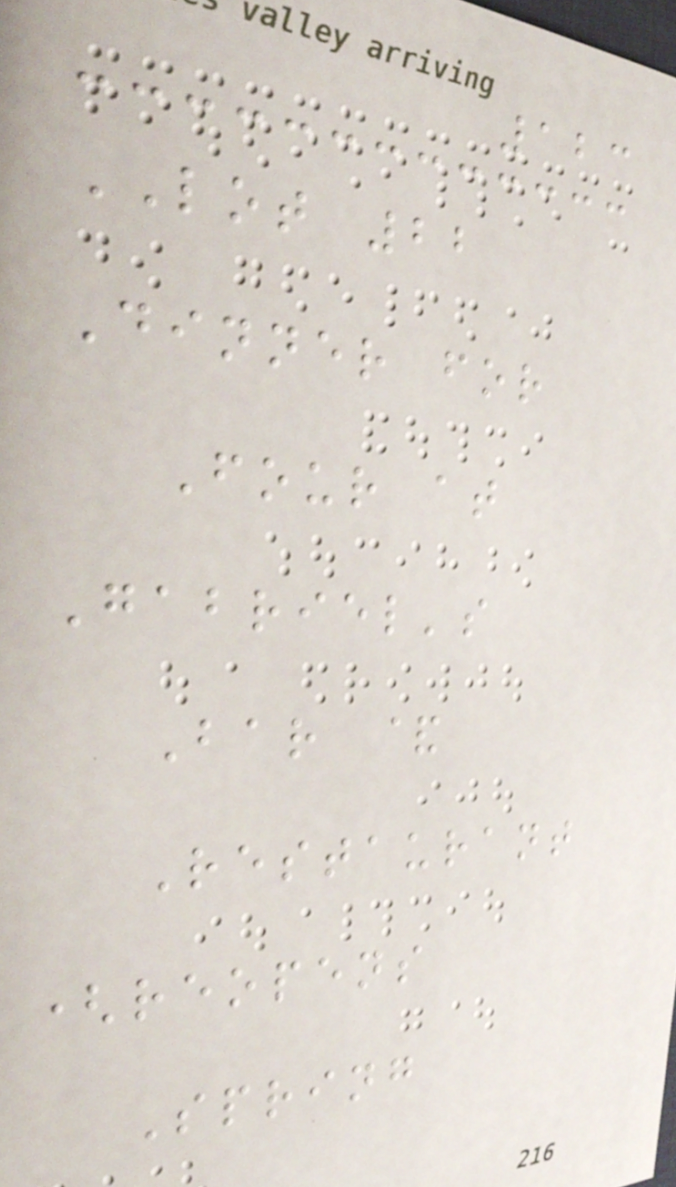123
LOT 22
Dinner for
Four at
Gabriel's
Bar &
Restaurant
(reopens
Spring
